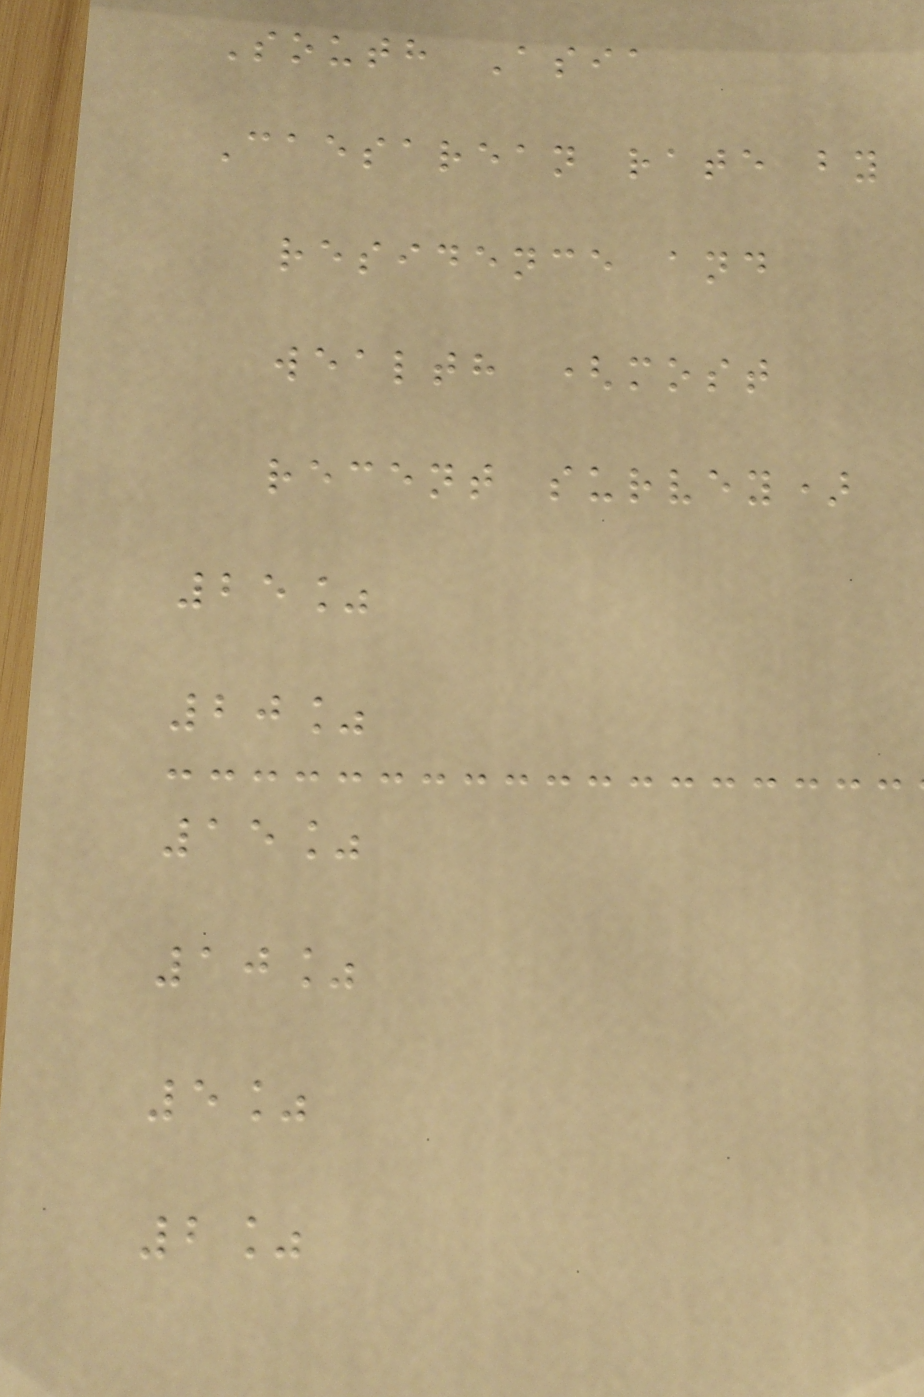South Asia
Caesarean rate by
residence and
wealth (most
recent survey)
25%
20%
15%
10%
5%
2%
